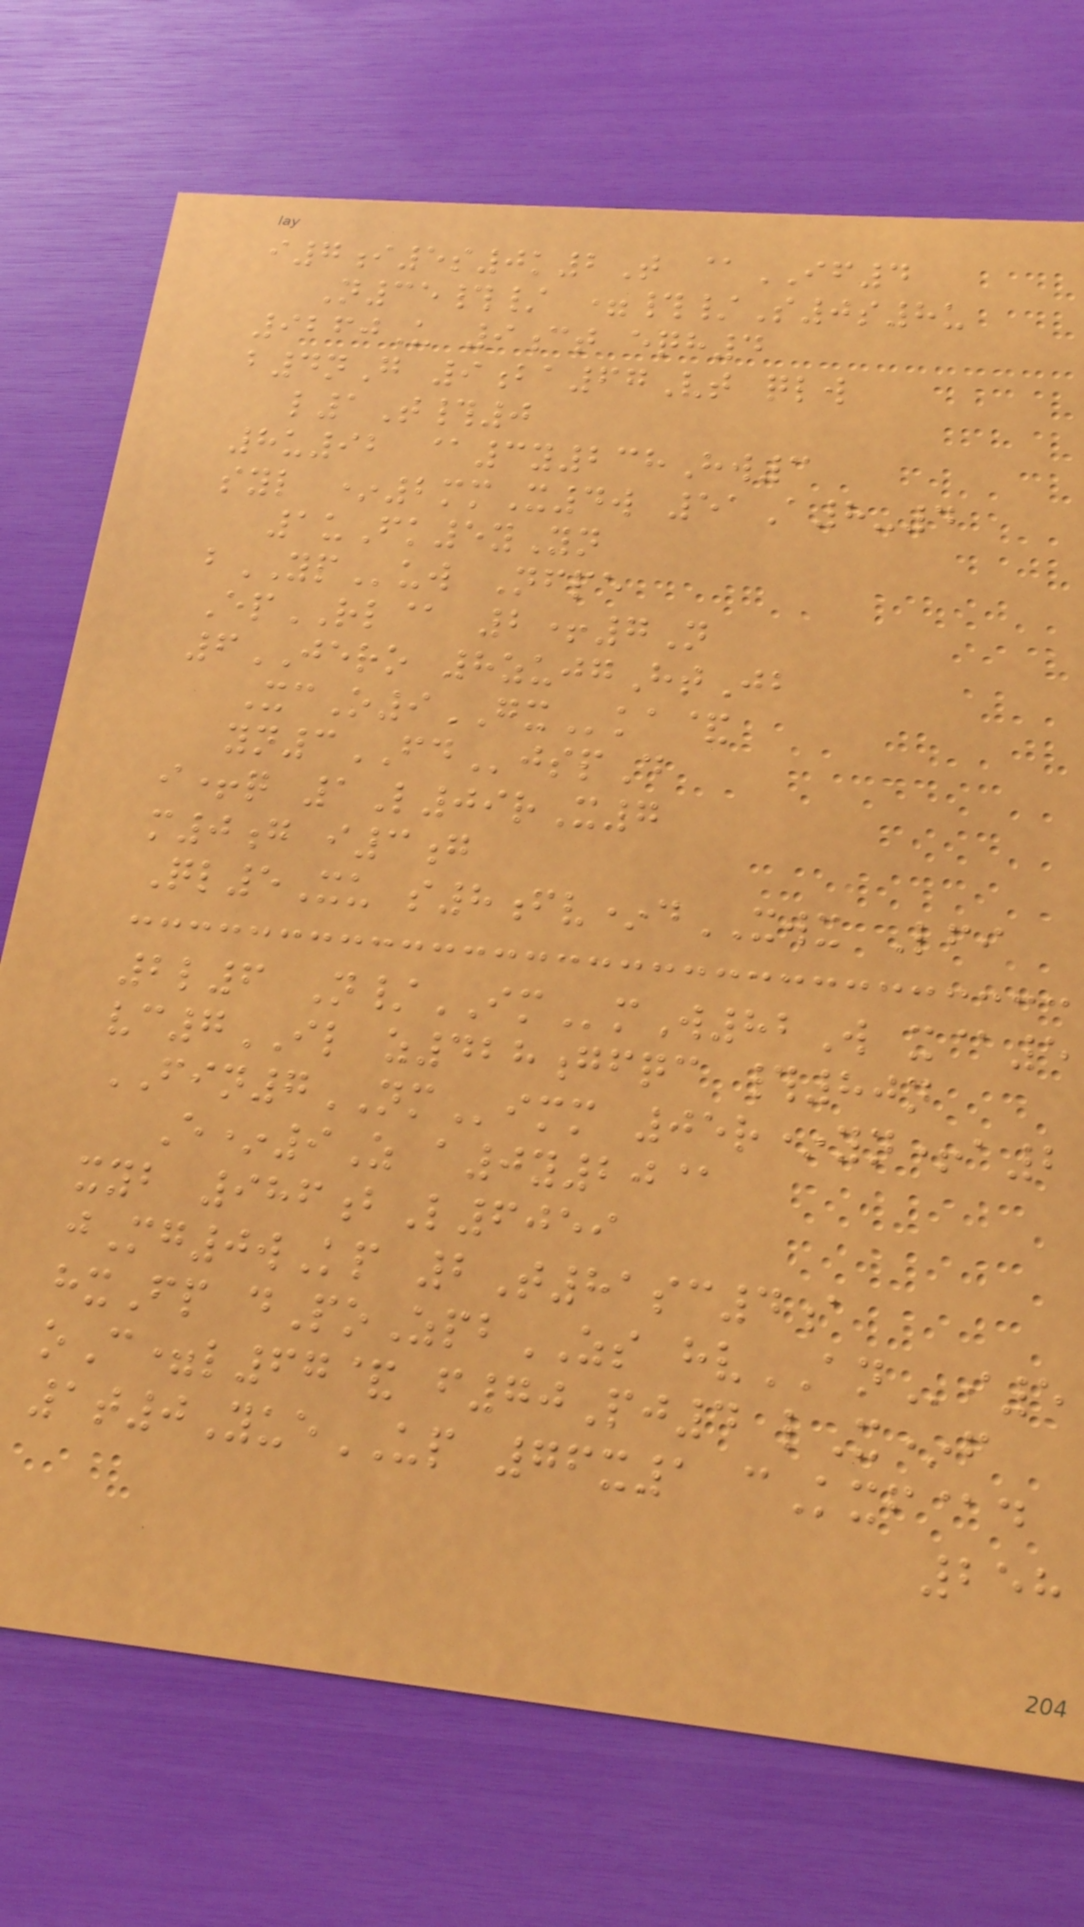i7i5s0k2T @IF4
N35#/ =#/S0s8u
9260U 9ct eqh4
b4nG 9ba67Vt qlw
l1T#0
8u92 @3y238Hw3
syl *2mmX4w 51A8-4
1uFk5yYn
bYPuw Nfpe
EpRL@ 2+7N
6JERO 8zujgHtJb
XcO9GXka&
yn3FDjspD
i+q 1L09rX7
m0g i3g
Ql5Xu s8fv*dXWX Lfi
2l6 N/IMmW82W x@5
vc7IL z428gfqc #80n
FIN7NMimm 05r*yn+a2
E*9Z a0y20@
xyb 986bL6059
jMg0wKp 2T81sc4a
hxFp dPoZpbZS hvANi5
oC=l67& f70Pj4 lX*f
1t0YueUP 76x1 cKxf@d
258
